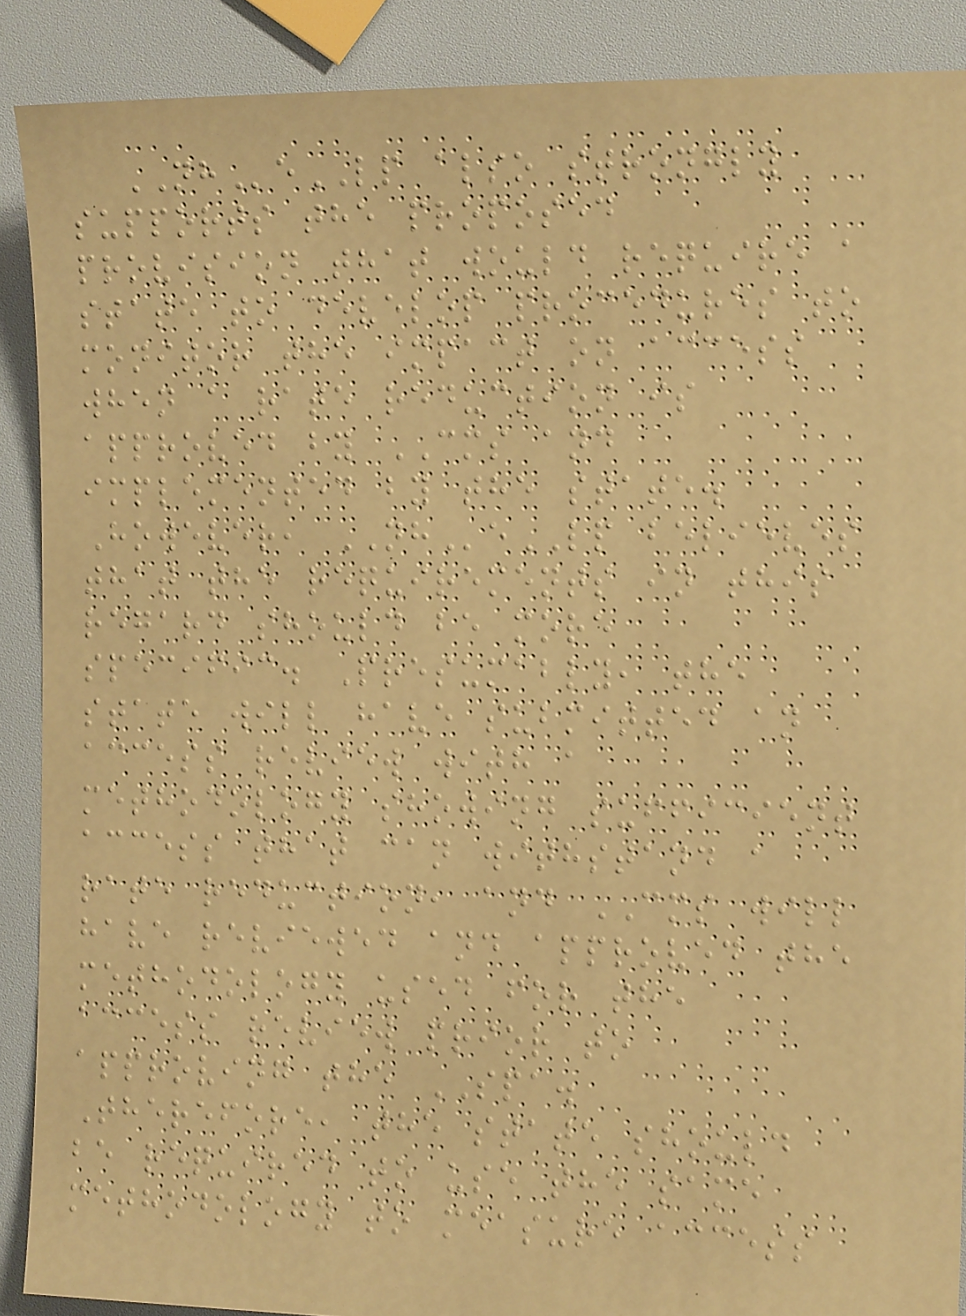NHeLP also strongly
supports the proposed
provision that would require a
state to develop procedures to
monitor the impact on access
when a rate reduction is
approved by CMS and
implemented by the state.
However, NHeLP believes
that the requirements in this
regard should be more
specific. Presumably, the
state will have submitted an
access review with a
methodology showing sufficient
access that can withstand a
rate reduction, and CMS will
have reviewed and approved the
methodology used for the
access review prior to
approving the SPA.
Therefore, the state should
be required to use the same
methodology to measure access
